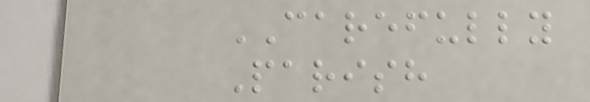CAREFULLY
Parish
